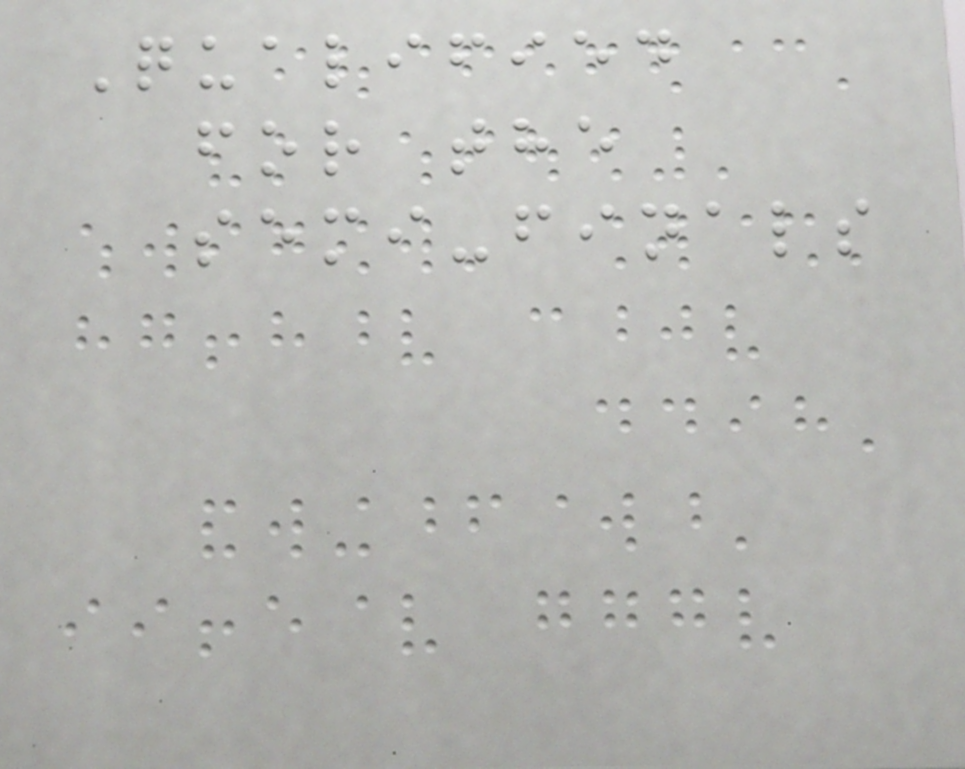Qualified
for the
semi-finals
